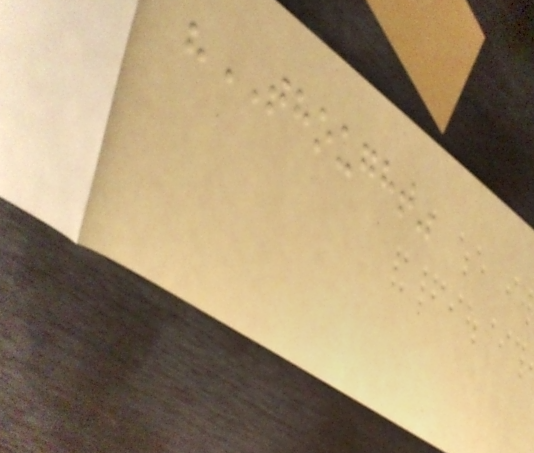"THOUGHT"
